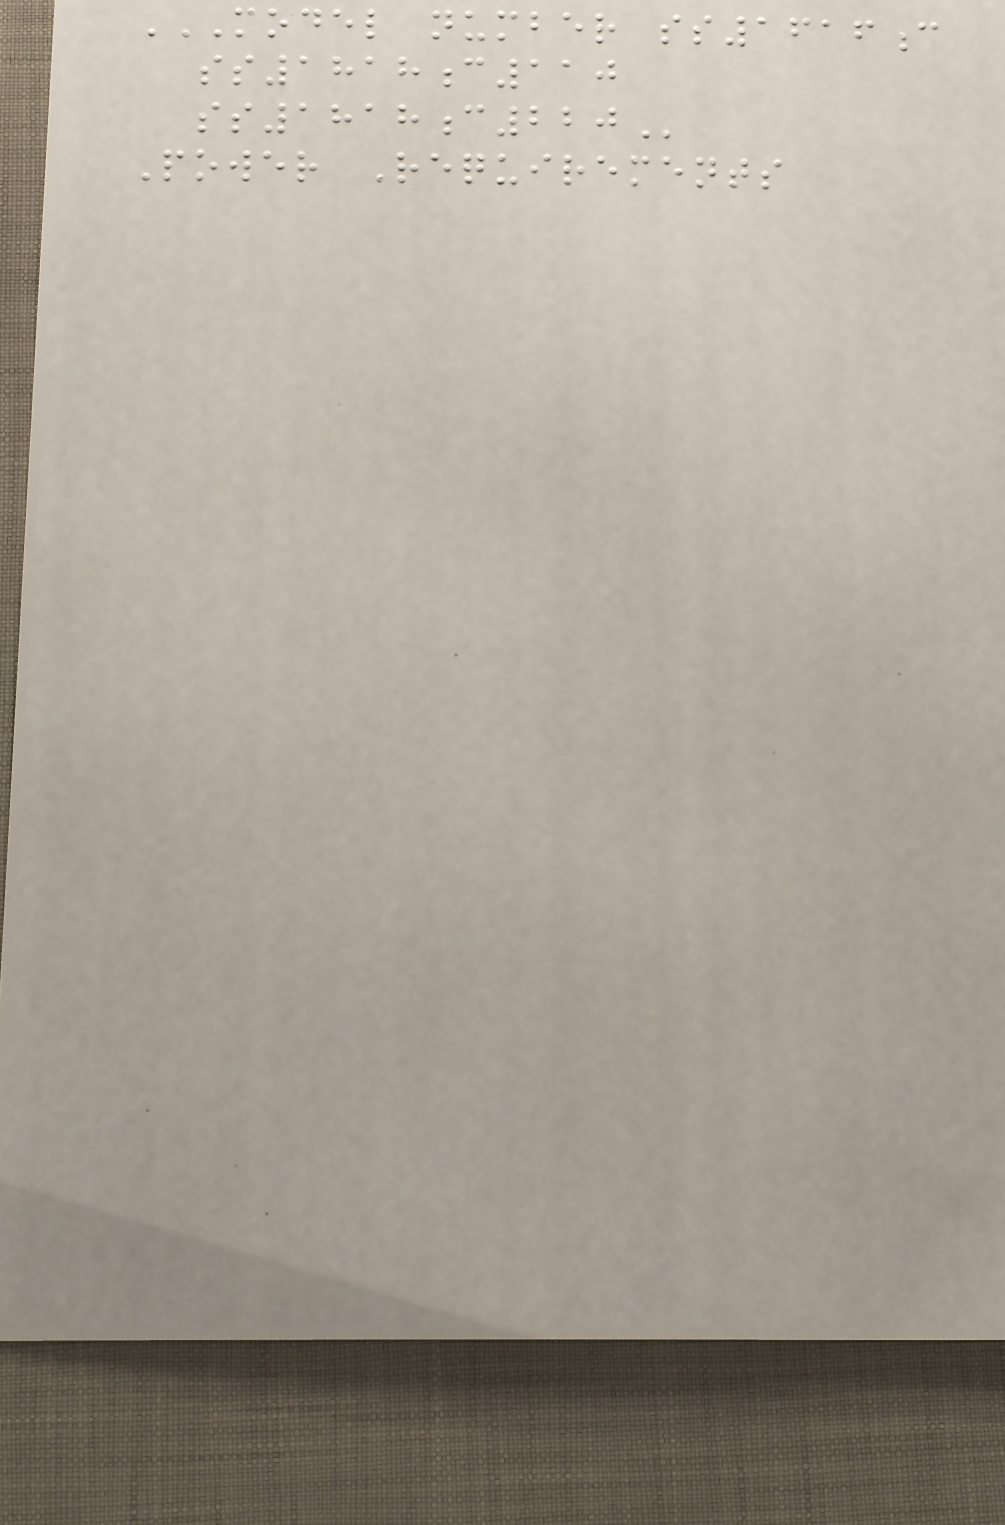MODEL NUMBER SS1616C
SS1818C110
SS1818C220
Power Requirements
